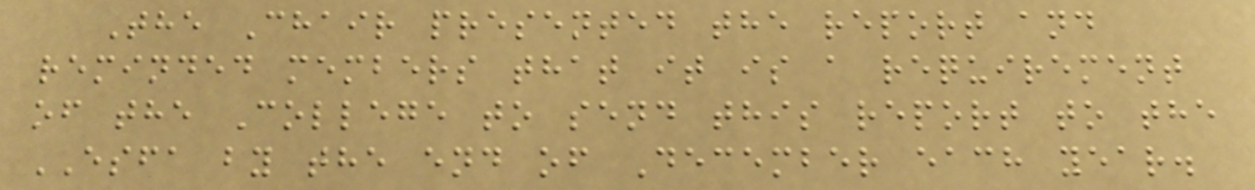The Chair presented the report and
reminded members that it is a requirement
of the College to send this report to the
ESFA by the end of December each year.
